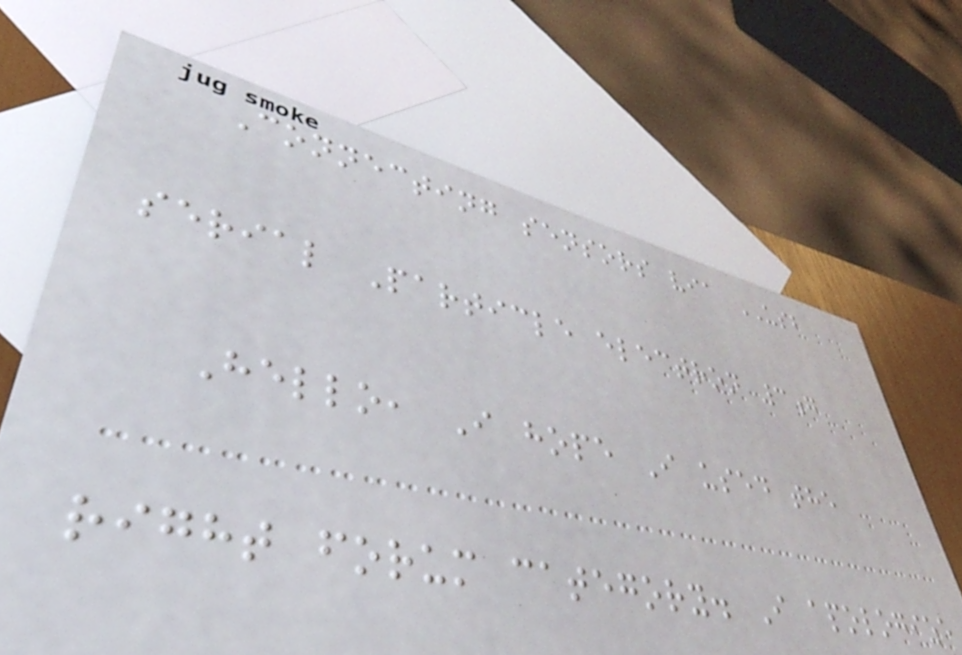Connecting sensors via USB
serial Particle electron 3g
Hello, I hope I used the
right forum category. I apologize
